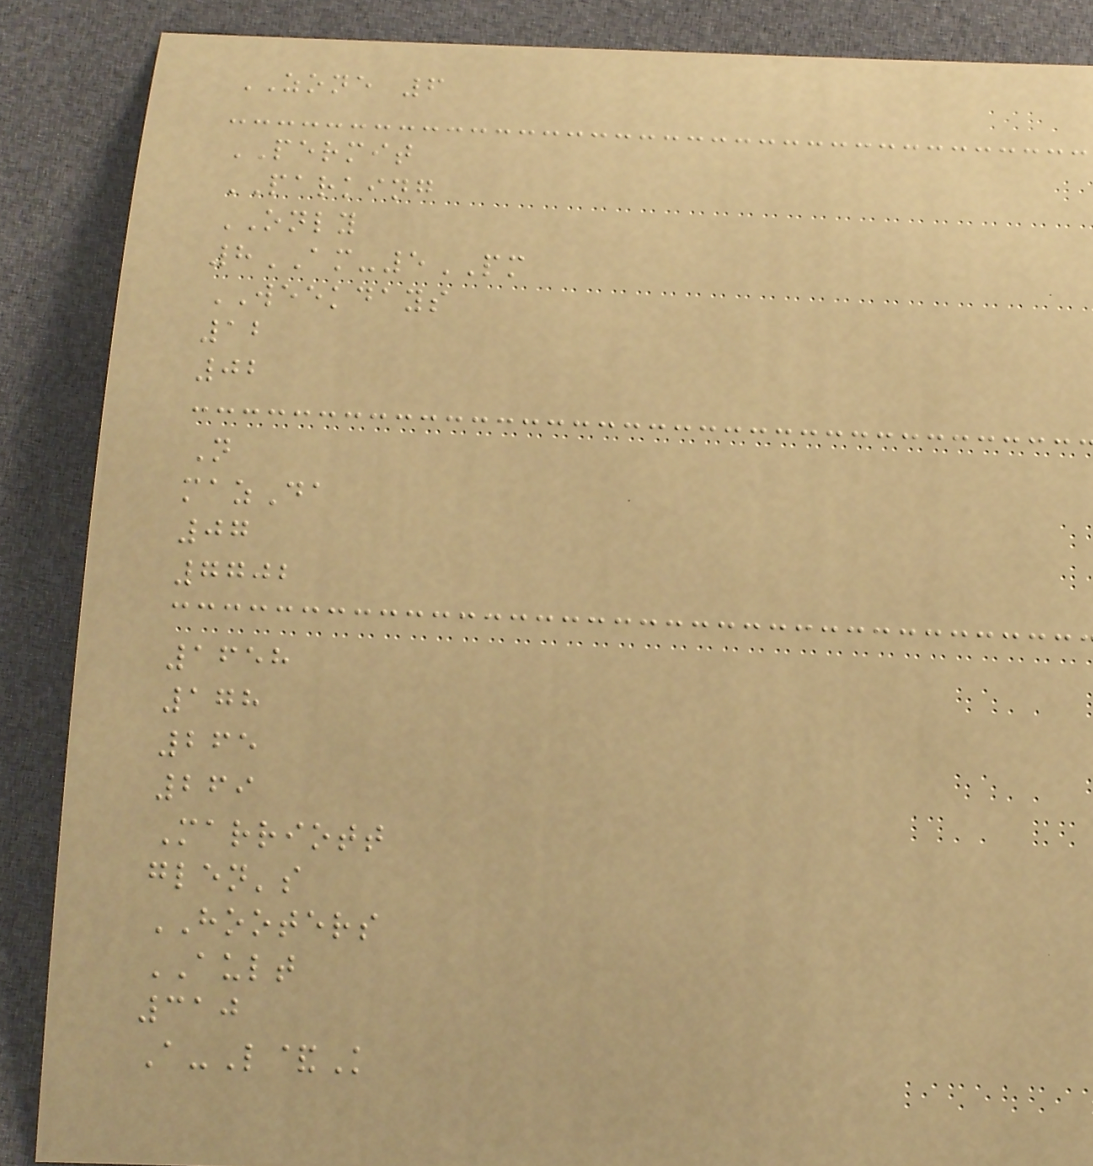ZONE 6
PERMIT
PARKING
ONLY
8AM-5PM
WEEKDAYS
12
02
N
mazDa
07
7702
1658
178
265
269
Marriott
glen's
HOOTERS
AULT
310
A-L&K
